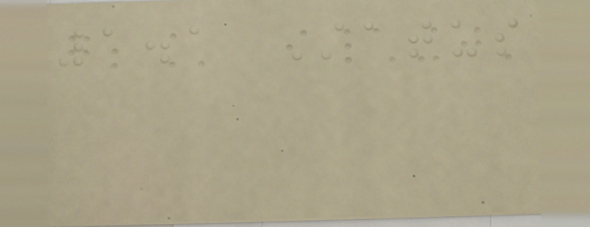1.1 Status
